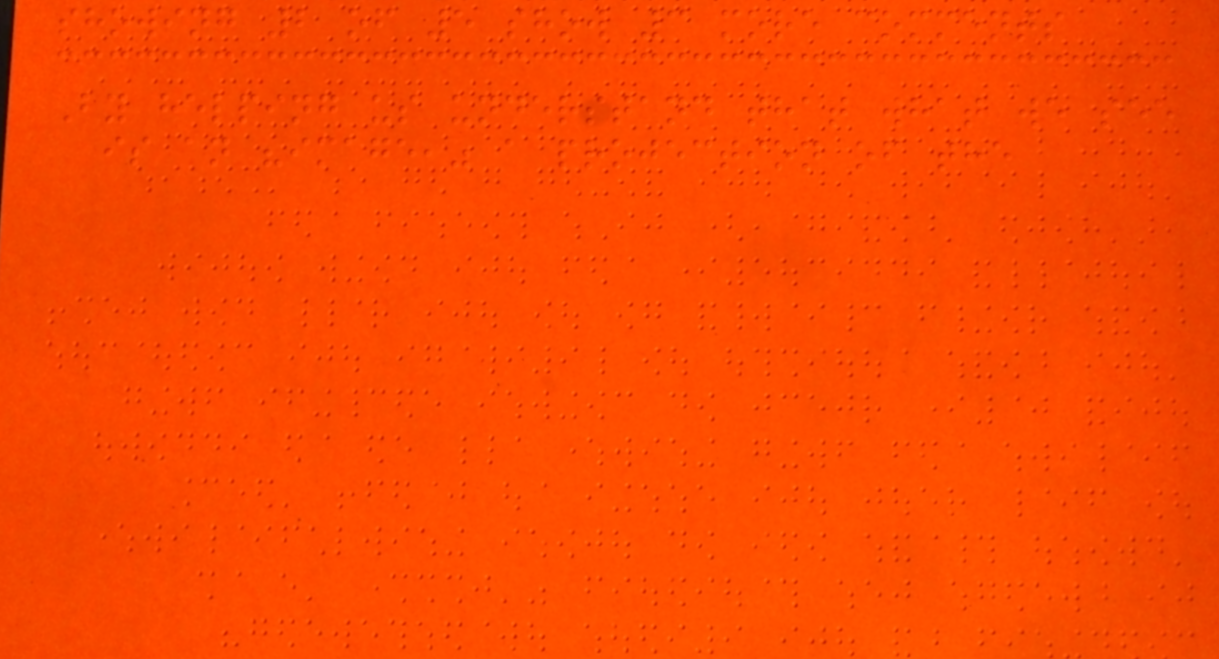showing 2 of 5 show 3 more comments
By helping us understand that what we see
is an "image," a projection of the
